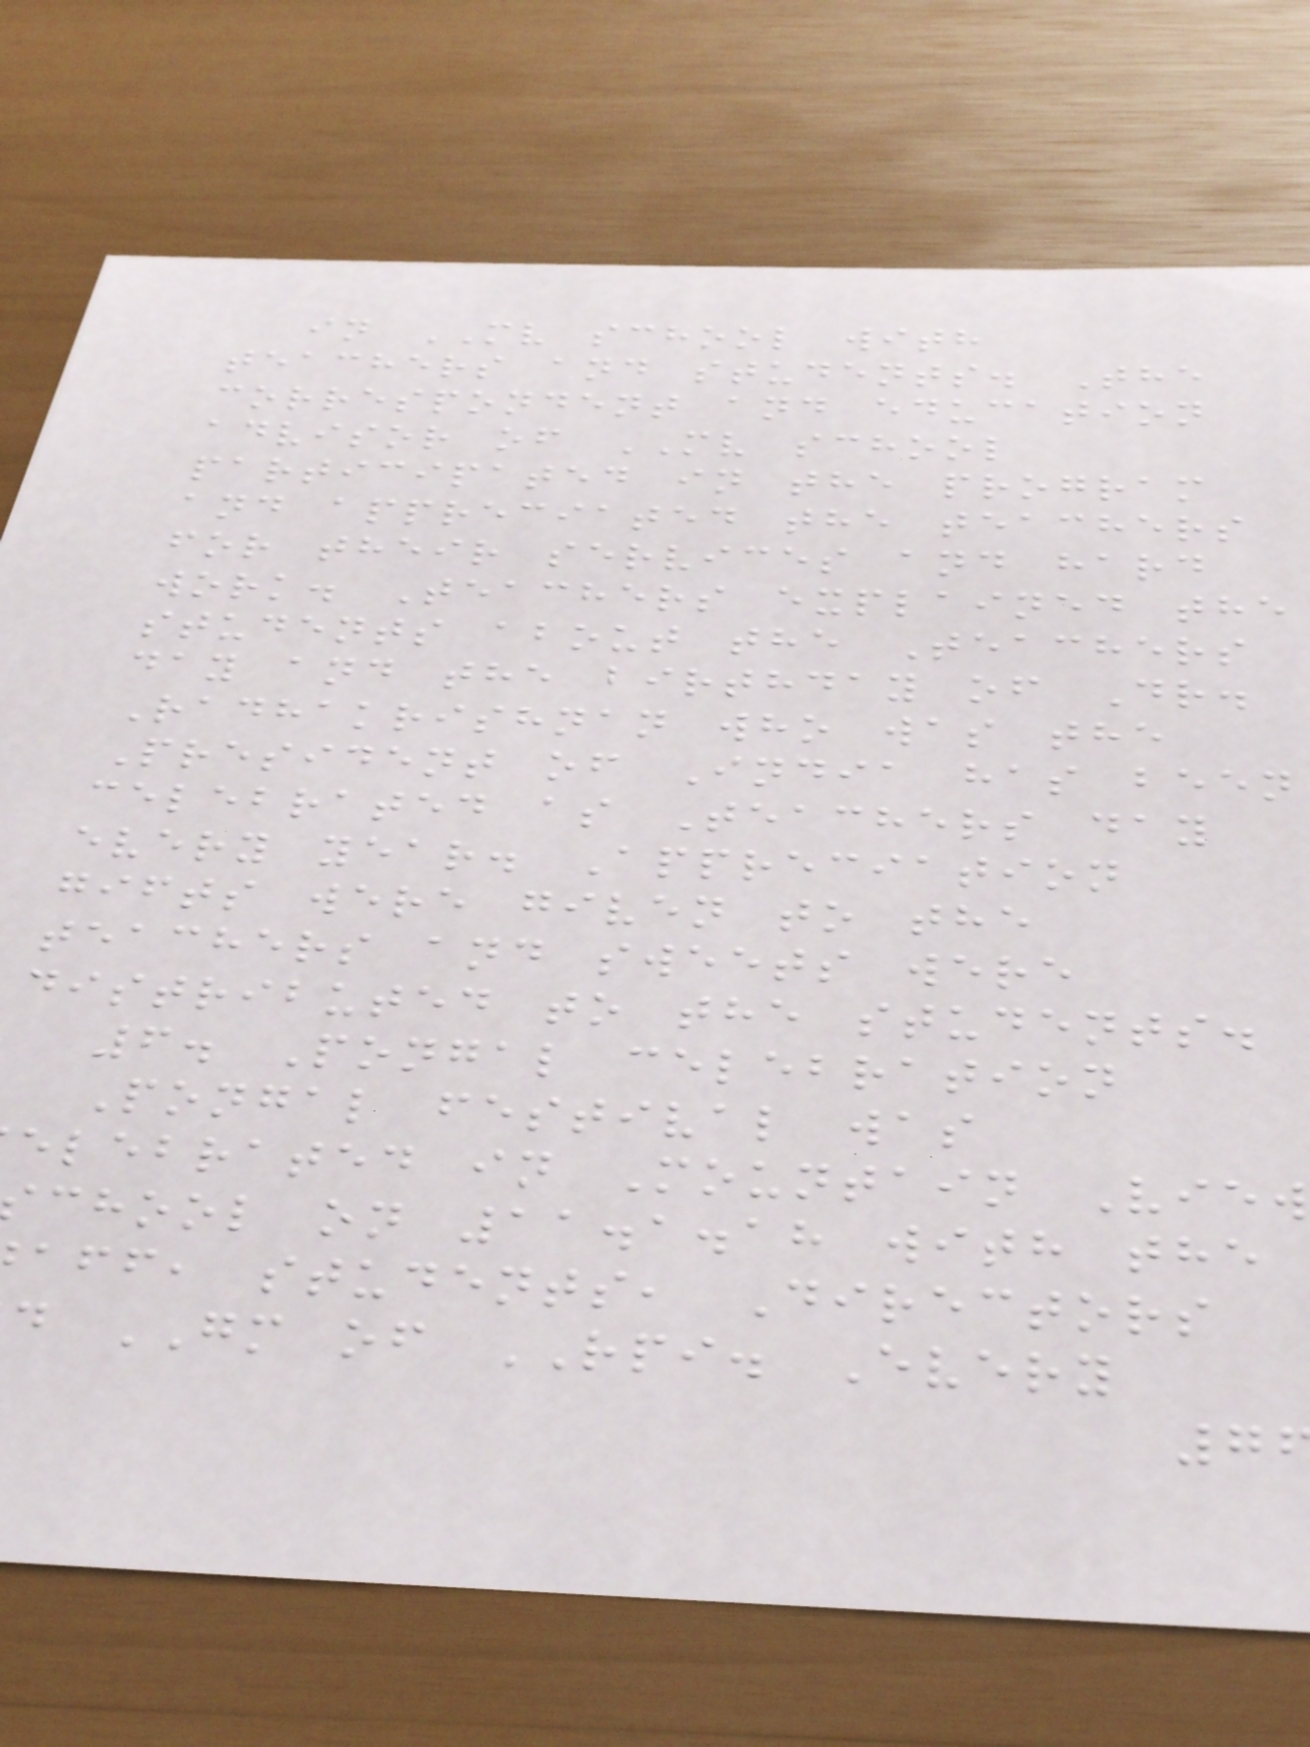in MV school with
teachers and students. The
correspondent and education
advisor of MV school
participated in the program
and appreciated the teachers
for their services and hard
work. Teachers explained the
students about the Teachers
day and the birthday of Dr.
Radhakrishnan who was the
President of India has been
celebrated as Teachers day
every year. Appreciation
gifts were given to the
teachers and sweets were
distributed to the students.
6. Pongal celebration
Pongal festival was
elebrated in Mountain View
chool on 11.1.18 with the
aff, students, Directors
d GM of RPI. Every
